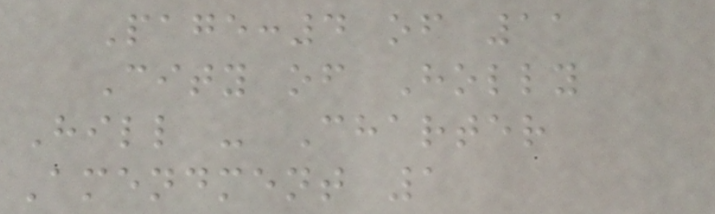Page:4 of 11
City of Holly
Hill - Charter
Amendment 1
